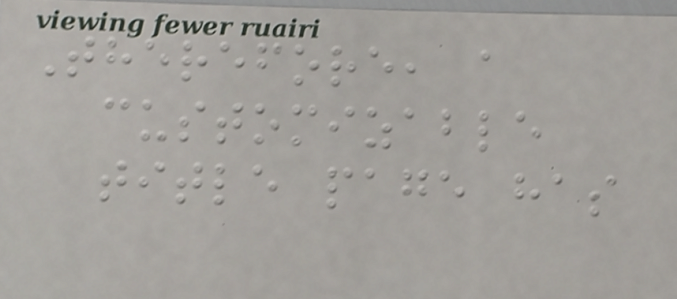Therefore, a
customizable
title page has
